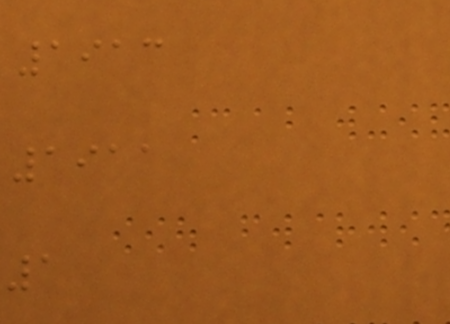1913
1911
1
